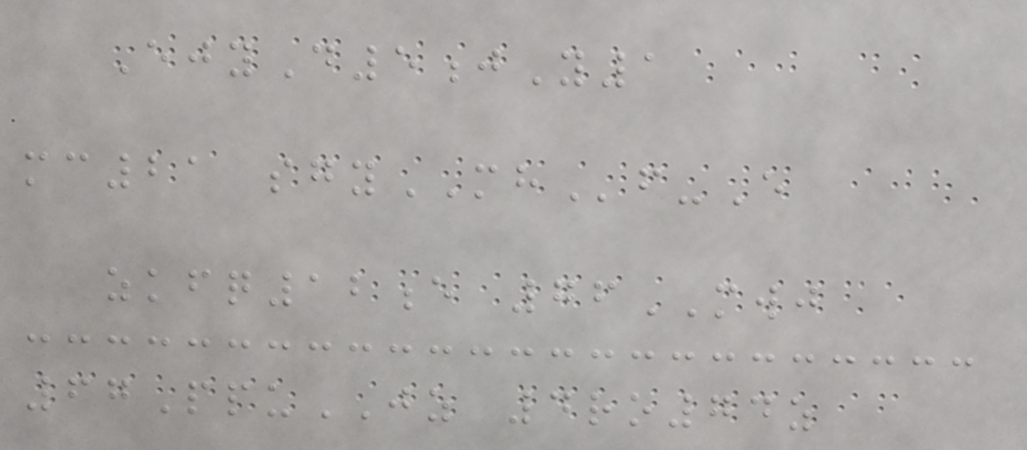EjyD5jY1
mc21 sgyMHf-E
zkfq12e 76MWJ
67PpuJZ 4ro74z
